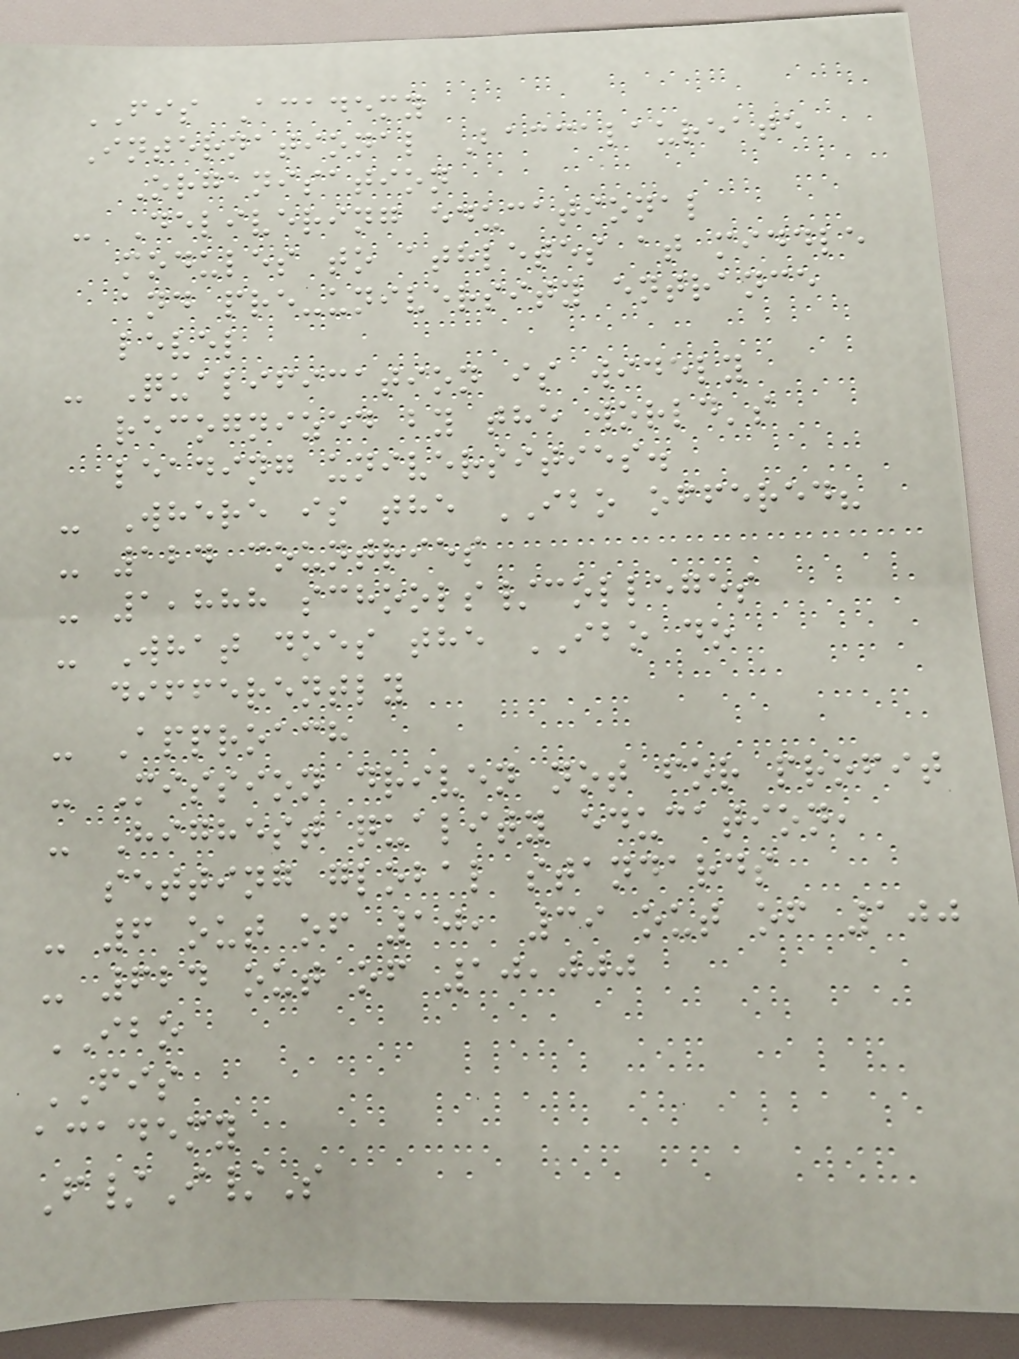FIS Academy
International Baccalaureate
Organisation
- Delivering educational
modules to athletes at middle
and pre-university entrance
level
- Qualification is widely
recognized by the world's
leading universities.
- Where is the IBO offered?
- 124 countries
- 1,888 schools/colleges
- What does the IBO do
differently
- Approach
- Mission driven not for profit
- Highest quality education,
setting global standards
- 6 out of 10, 39 out of 100
- 624 out of 10,000
IBO
FIS
academy
F/I/S
